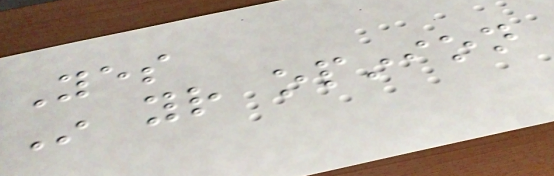Yes
In your opinion
